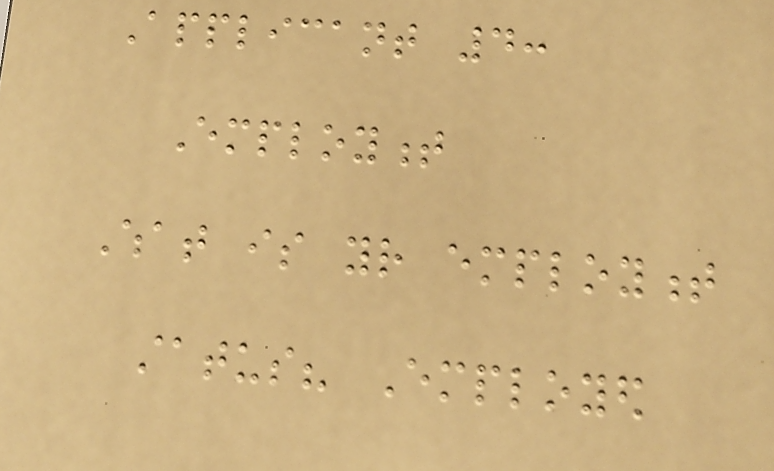Applicant 4:
Employment
What is your employment
status? Employed
